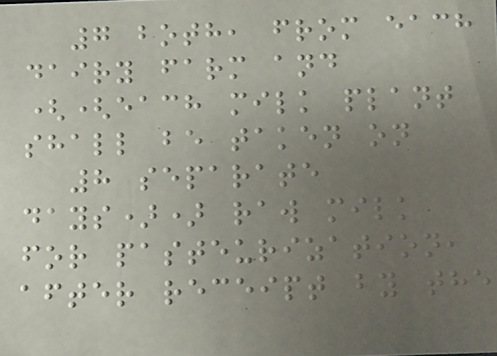7 both, from each
dairy farm and
((each milk plant
shall be taken on
8 separate
days)) raw milk
for pasteurization,
after receipt by the
